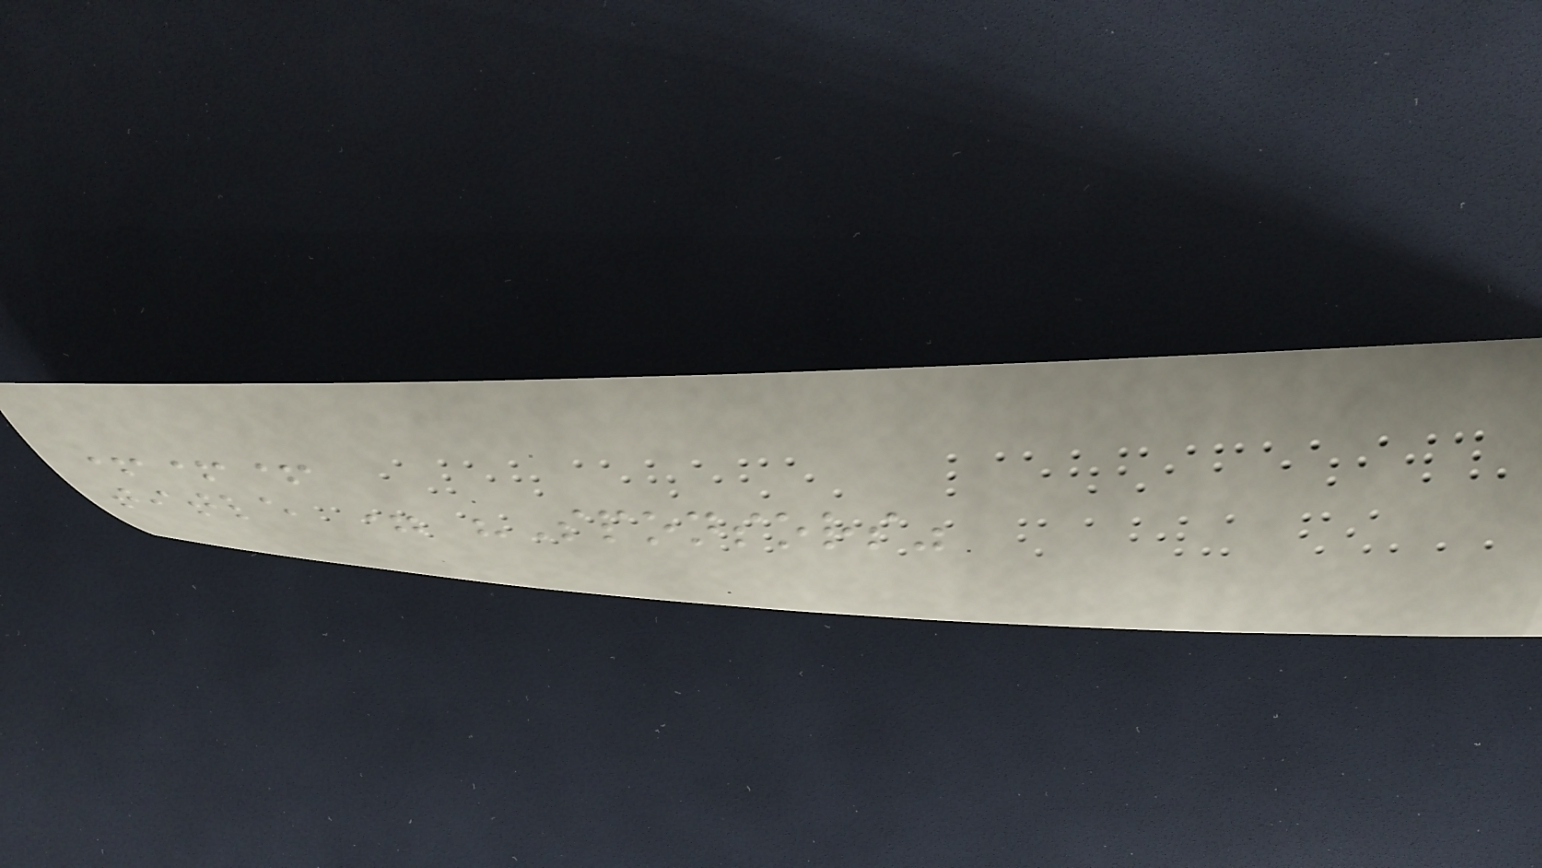+++
title = "Sponsors"
